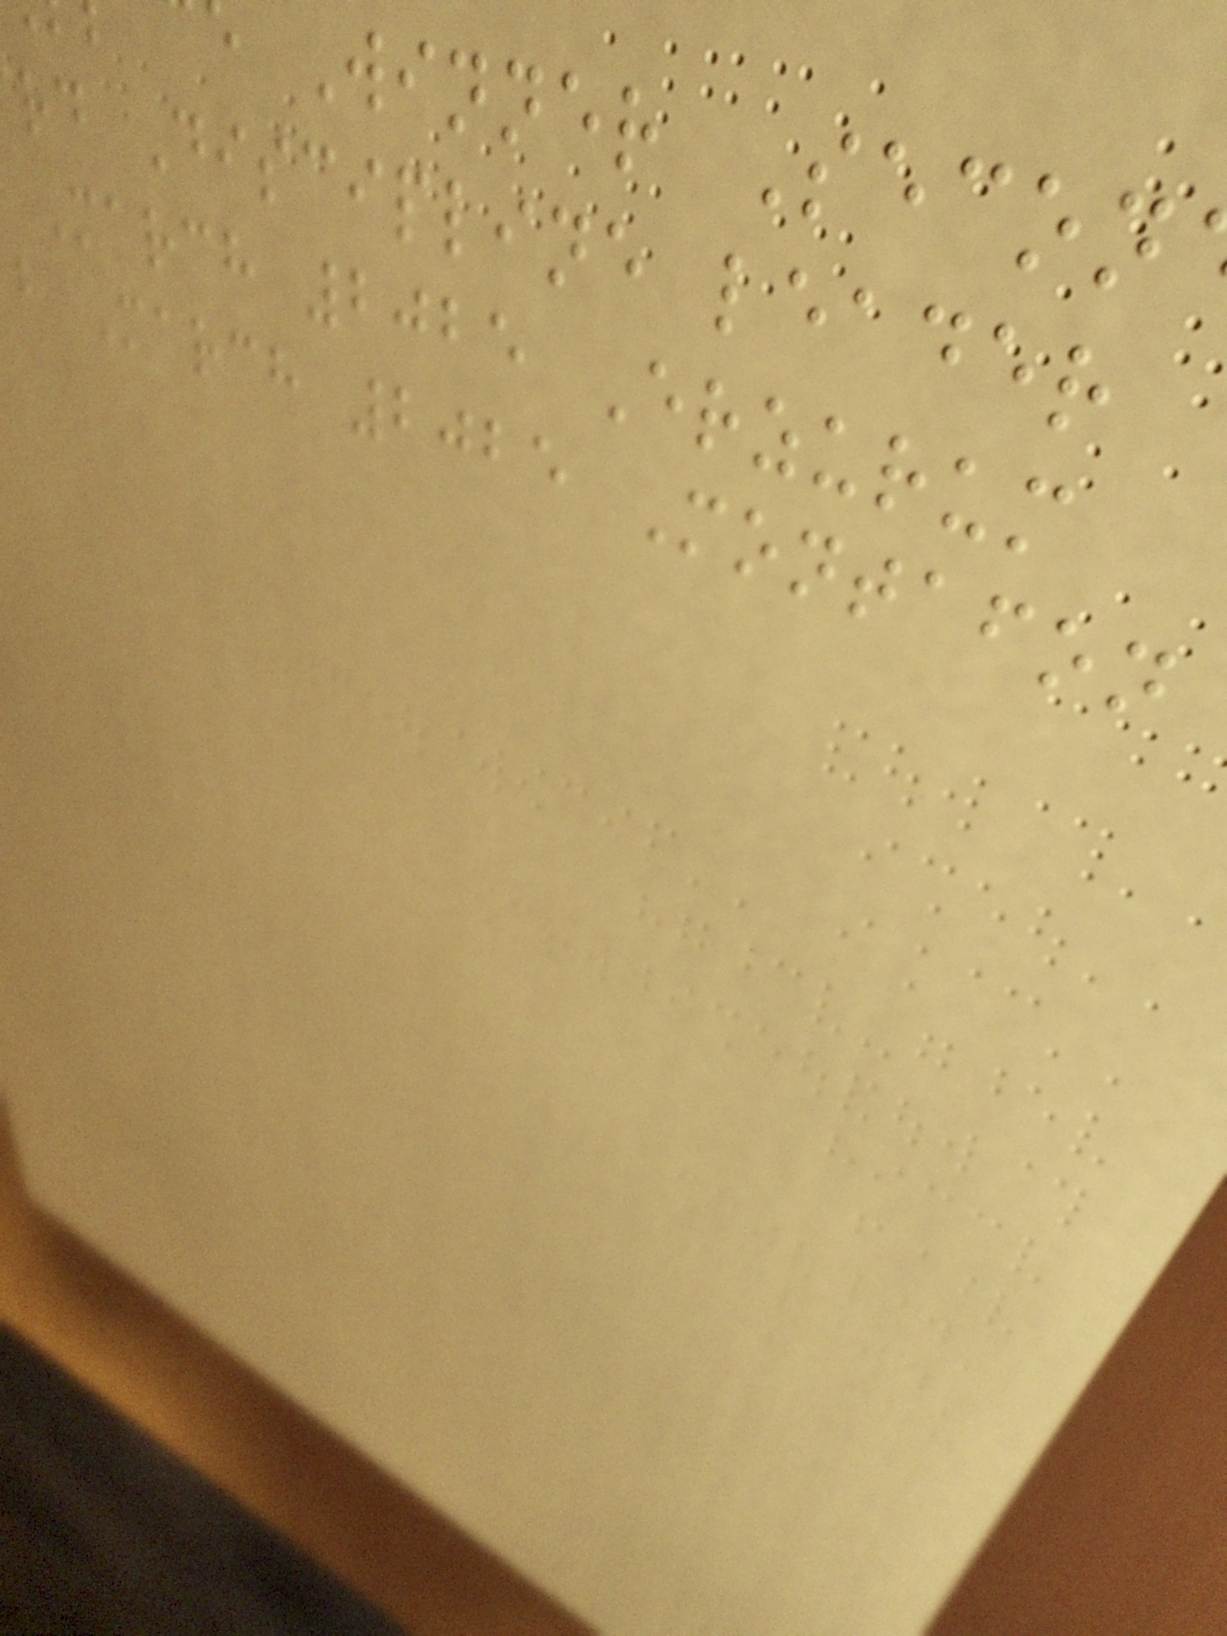Winner Secon
rd Discipline leader
March 2025 Erzurum
b March 2025 Montafon
